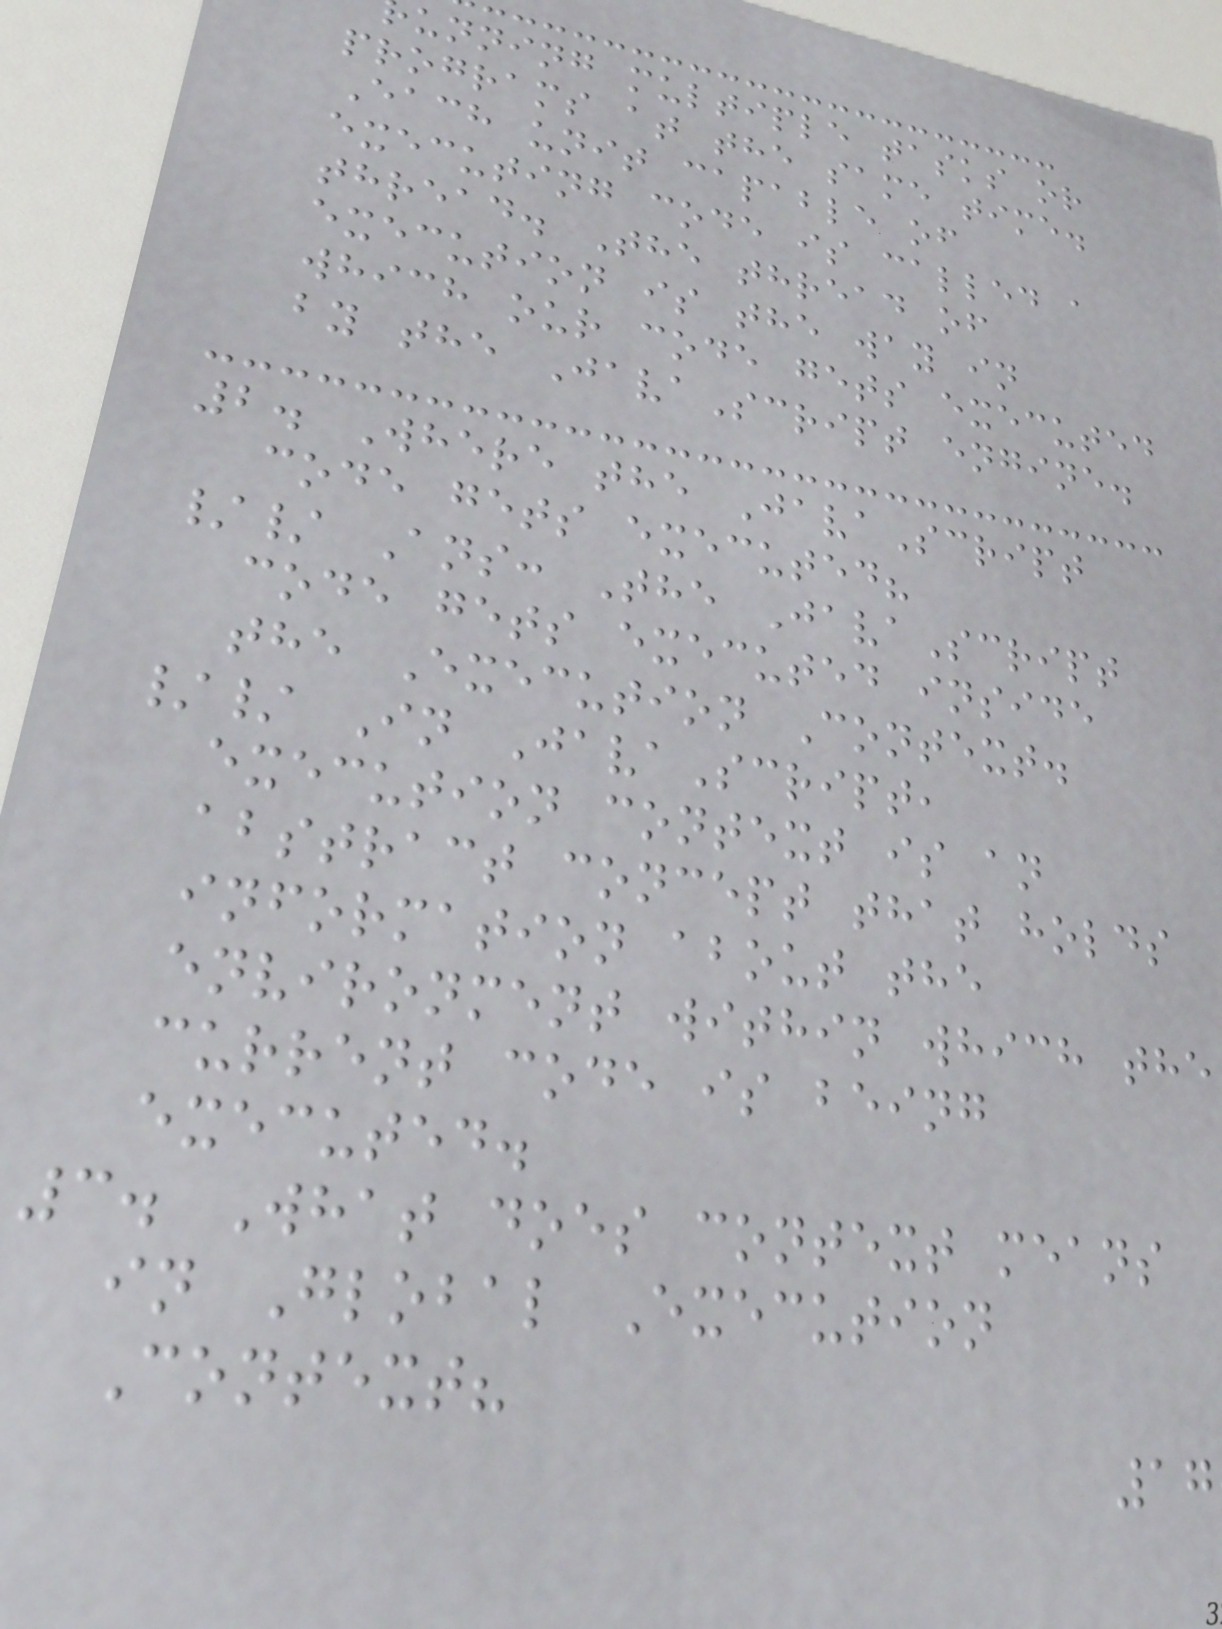unning multiple tasks or
programs at the same time.
Each unit capable of
executing code is called a
thread. The thread of
execution is the way in
which our code gets executed
by the JavaScript engine.
2. Where the JavaScript
code gets executed?
// Ans: The JavaScript
code gets executed inside
the Execution Context.
// In JavaScript,
execution context is an
abstract concept that holds
information about the
environment within which the
current code is being
executed.
3. What does context means
in Global Execution
Context?
